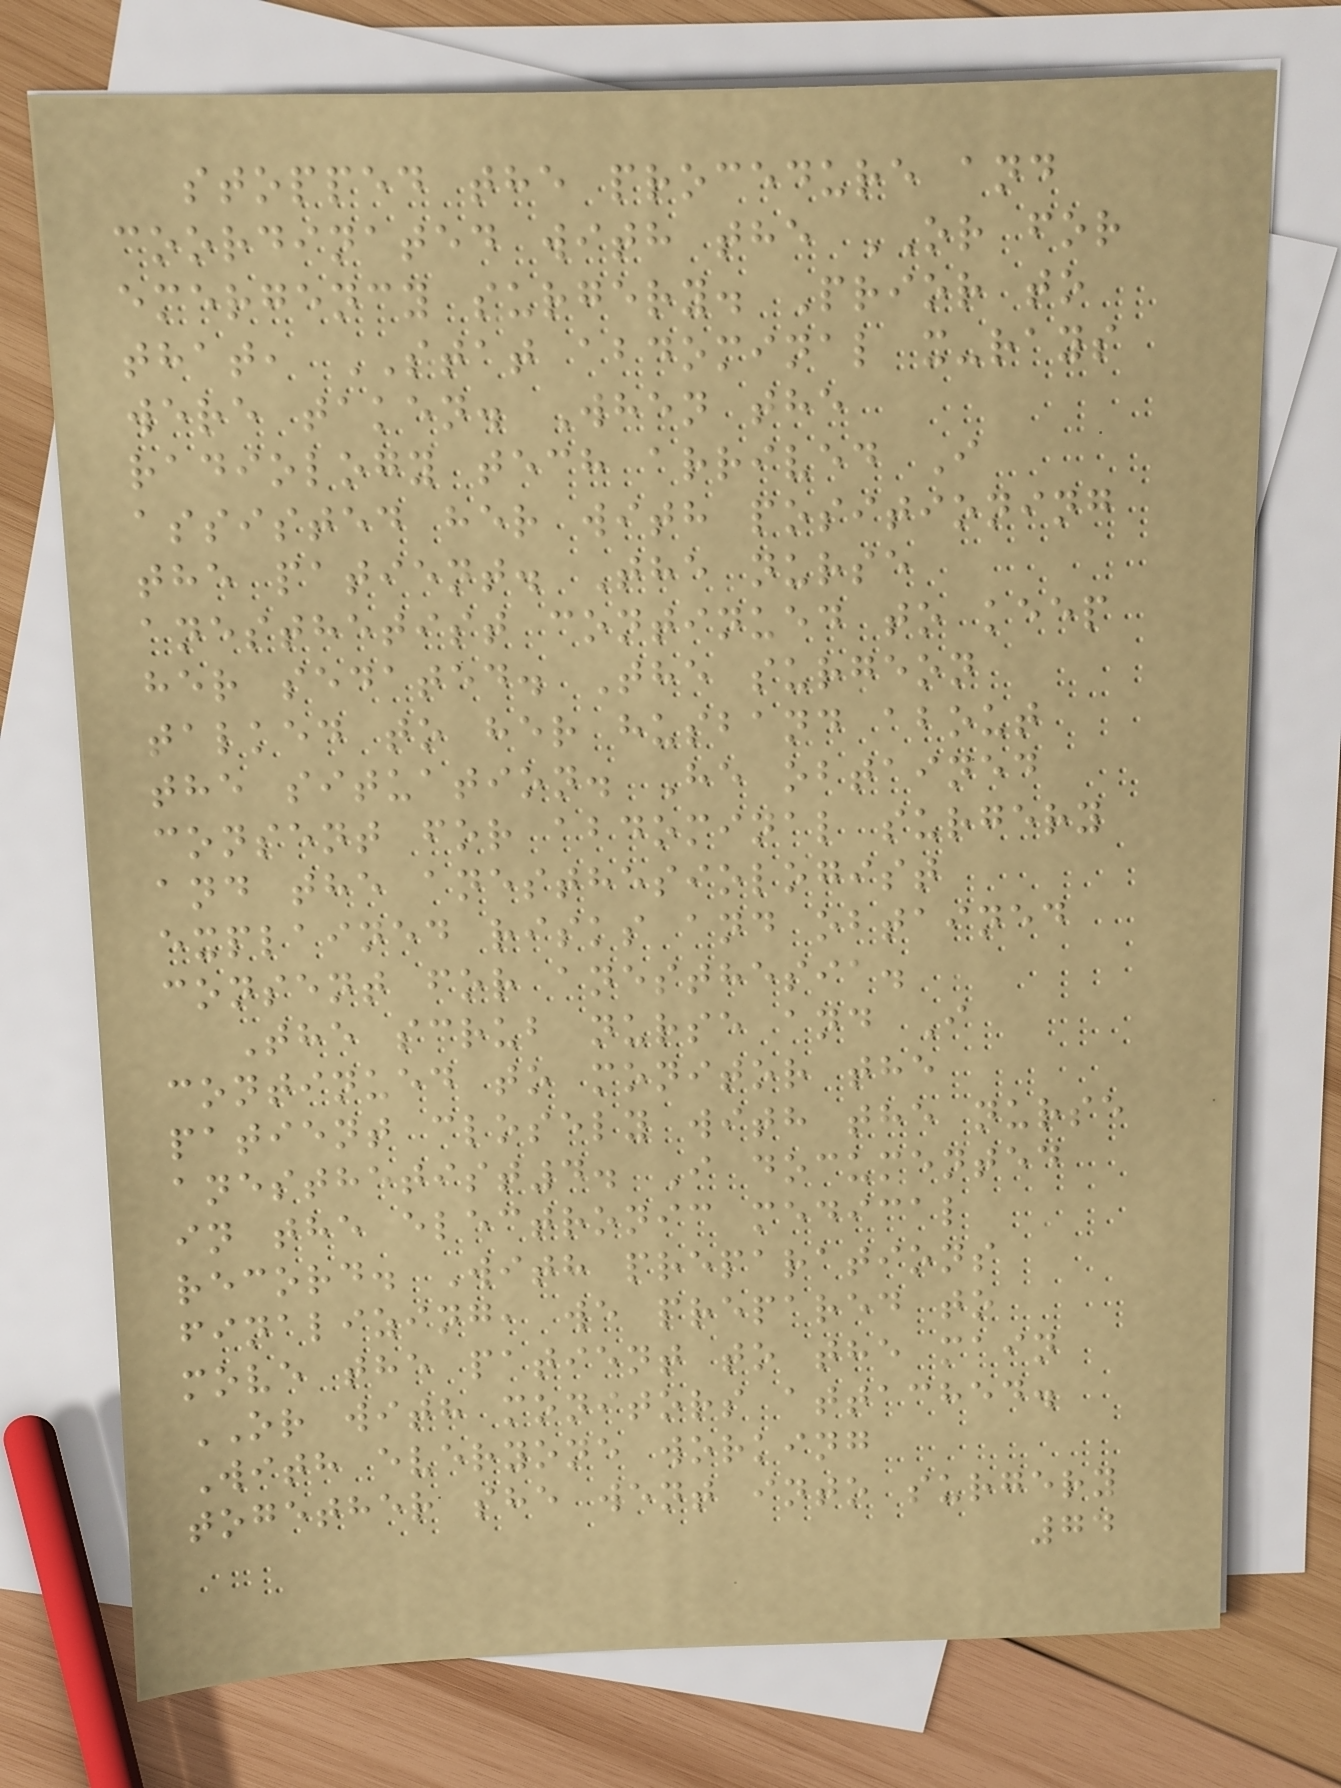stopped the procedure and
coordinated with the OR for
emergency surgery. Prior to
that, STAT abdominal x-rays
were taken. When the
radiology tech arrived I
assisted her with positioning
the patient. The nurse
anesthetist continued to keep
her sedated. The surgeon
talked to her husband about
the situation. He obtained
consent for abdominal surgery
and the anesthesiologist
explained risks and obtained
consent for anesthesia.
The scrub nurse and I
continued to monitor the
patient closely with the nurse
anesthetist4. I documented
in the electronic medical
record. With preparations
finalizing, we prepared to
move the patient to the main
OR with monitors attached.
With everyone working
together she went into surgery
74
